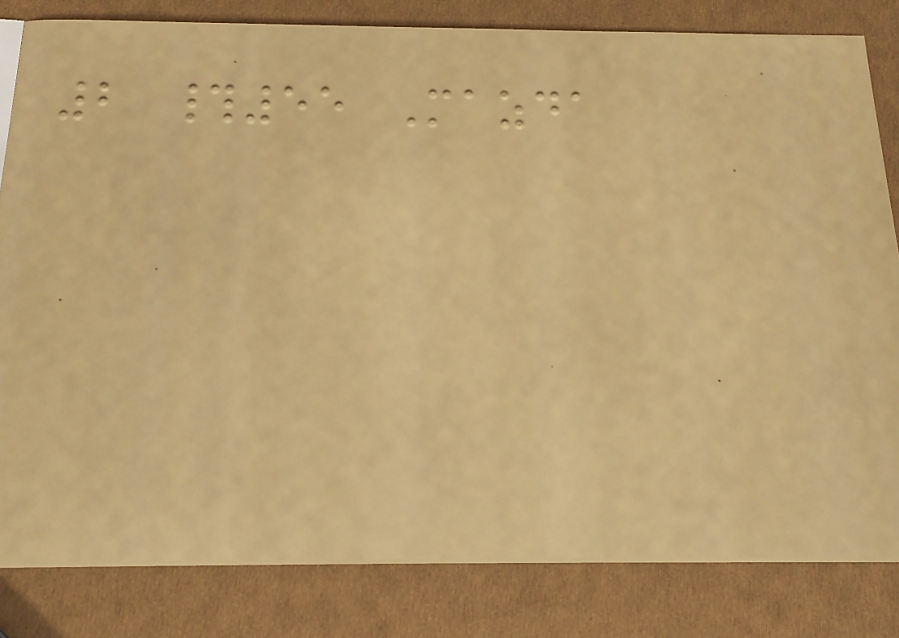2 #55 Mazda
